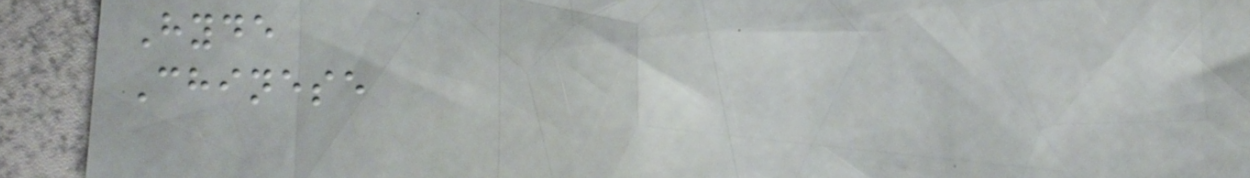Hyde
Chinese
